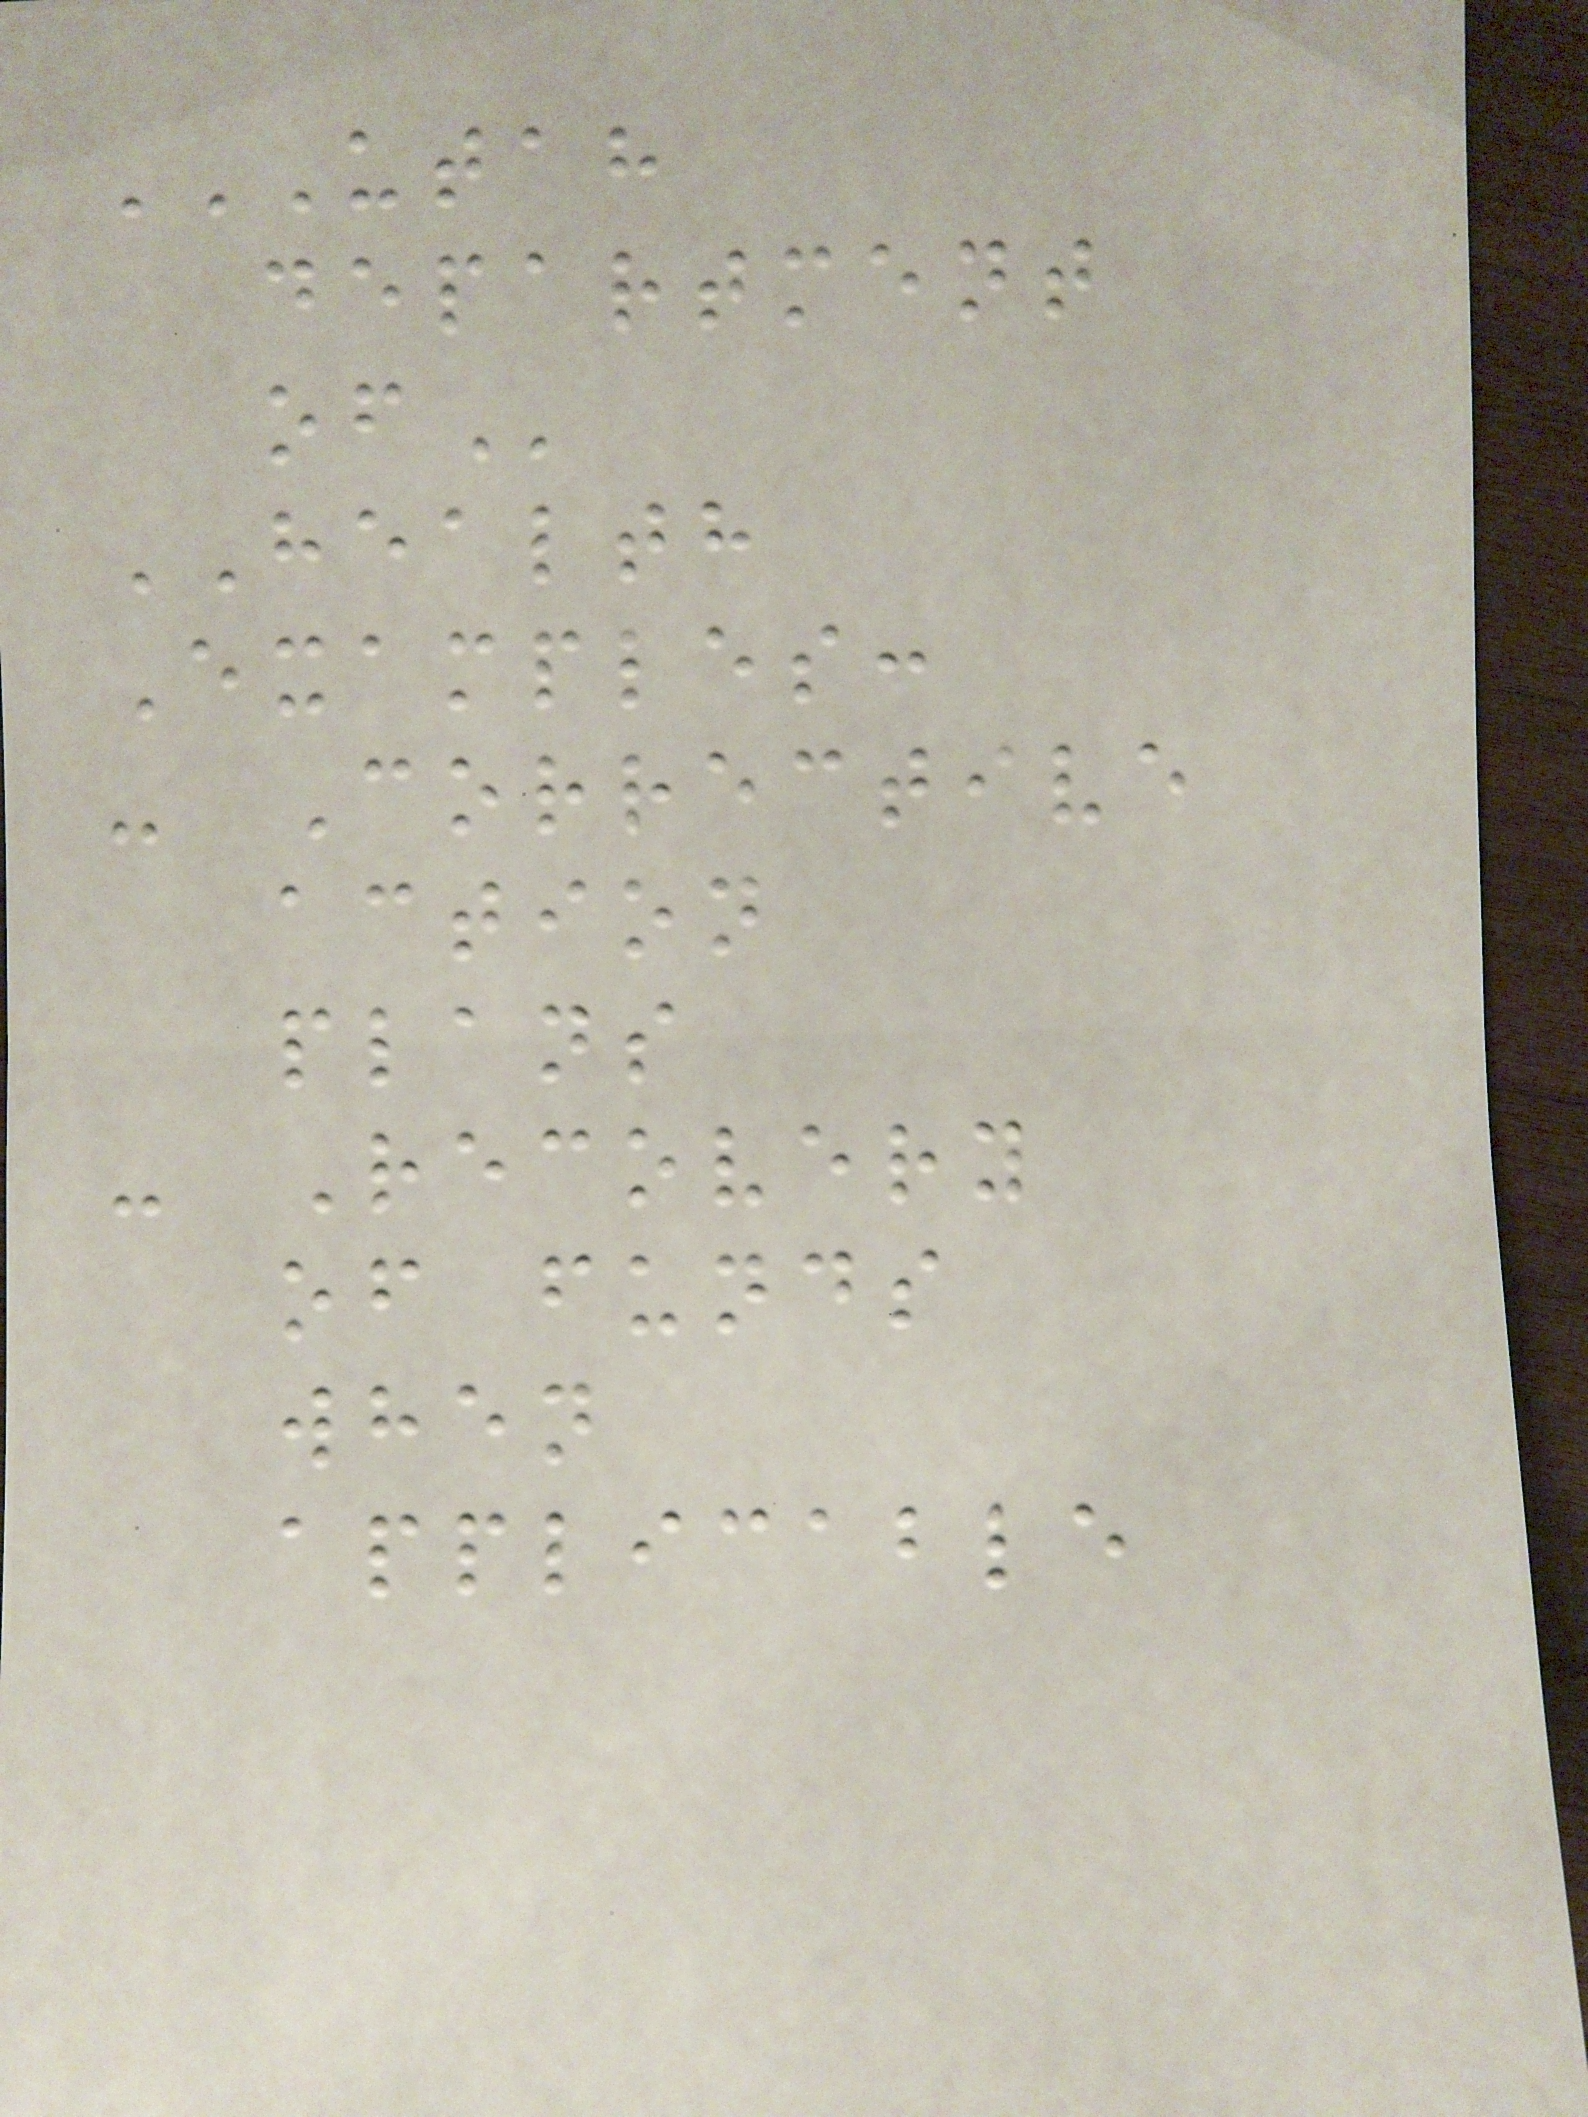UTAH
DEPARTMENT
OF
HEALTH
Examples:
- Corrective
action
plans
- Recovery
of funds
when
applicable
